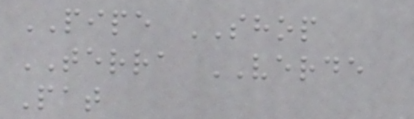PIPE SHOP
TERRA VERDE
Pat
